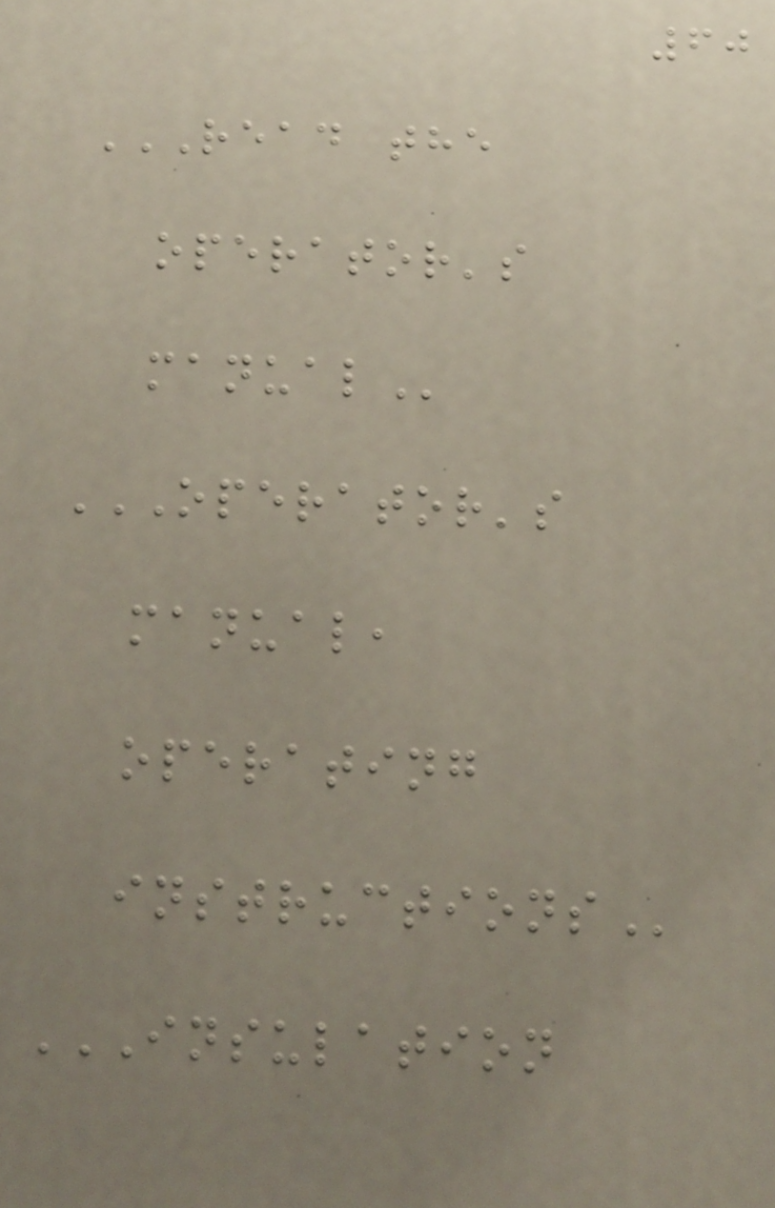60
READ THE
OPERATOR'S
MANUAL
OPERATOR'S
MANUAL,
OPERATING
INSTRUCTIONS
INSULATION
